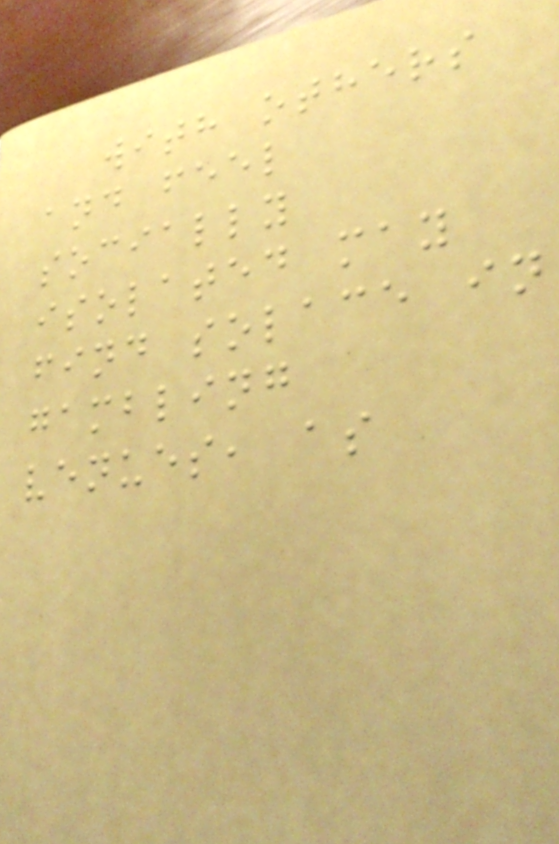with others
and feel
socially
isolated may
find solace in
gambling
venues, as
